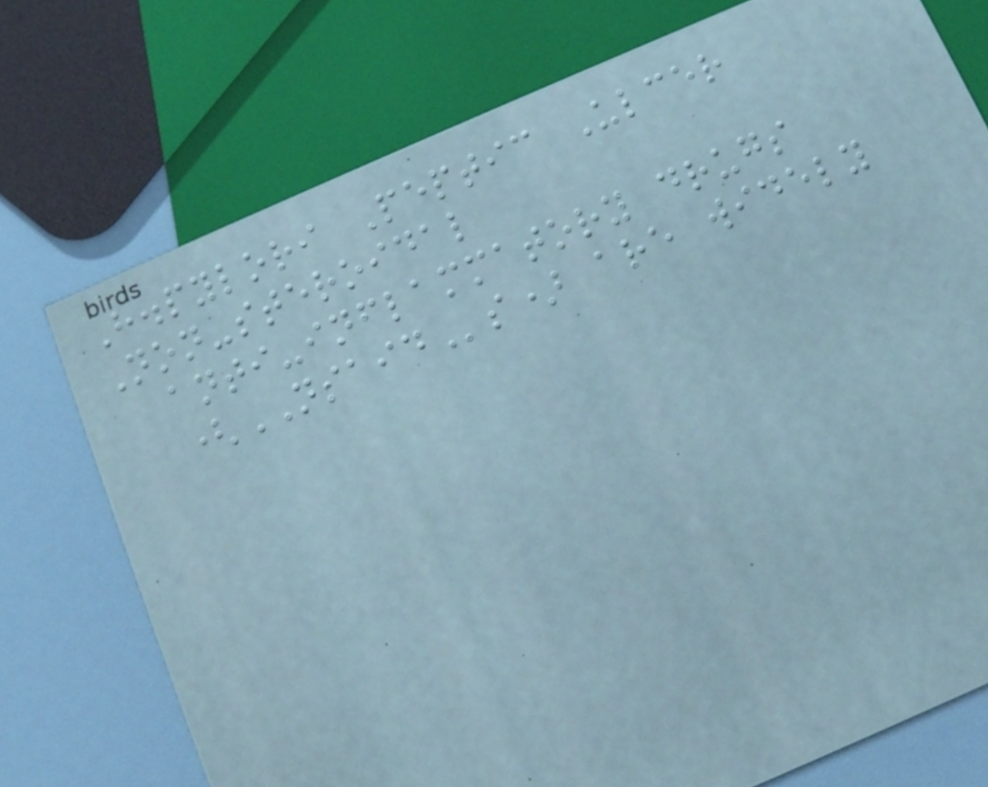H.pylori Peptic Ulcer
Non-steroidal
anti-inflammatory drugs
(NSAIDs) are widely
